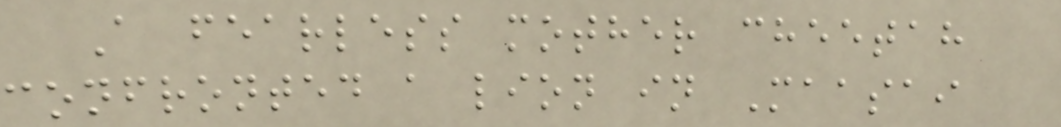A fearless mother cheetah
confronted a lion in Maasai
